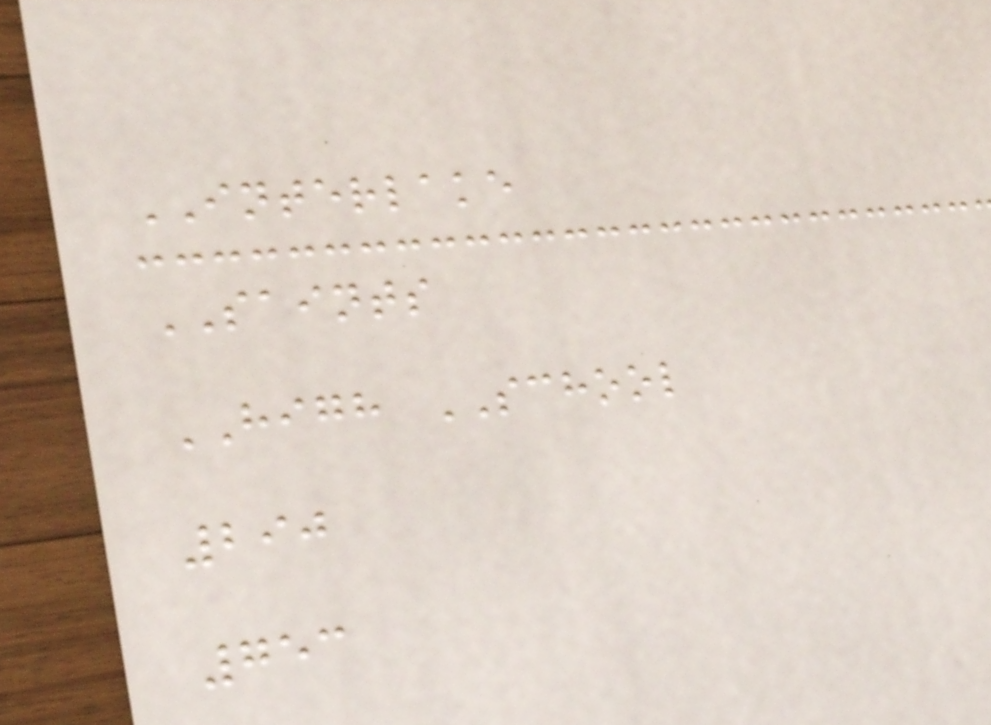INTERLAKE
SAINTS
HIGH SCHOOL
290
753
